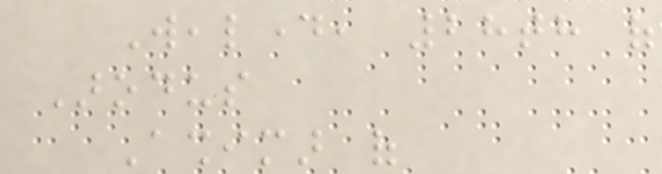Wealday, 28th of
Arodus
Ashimar of
